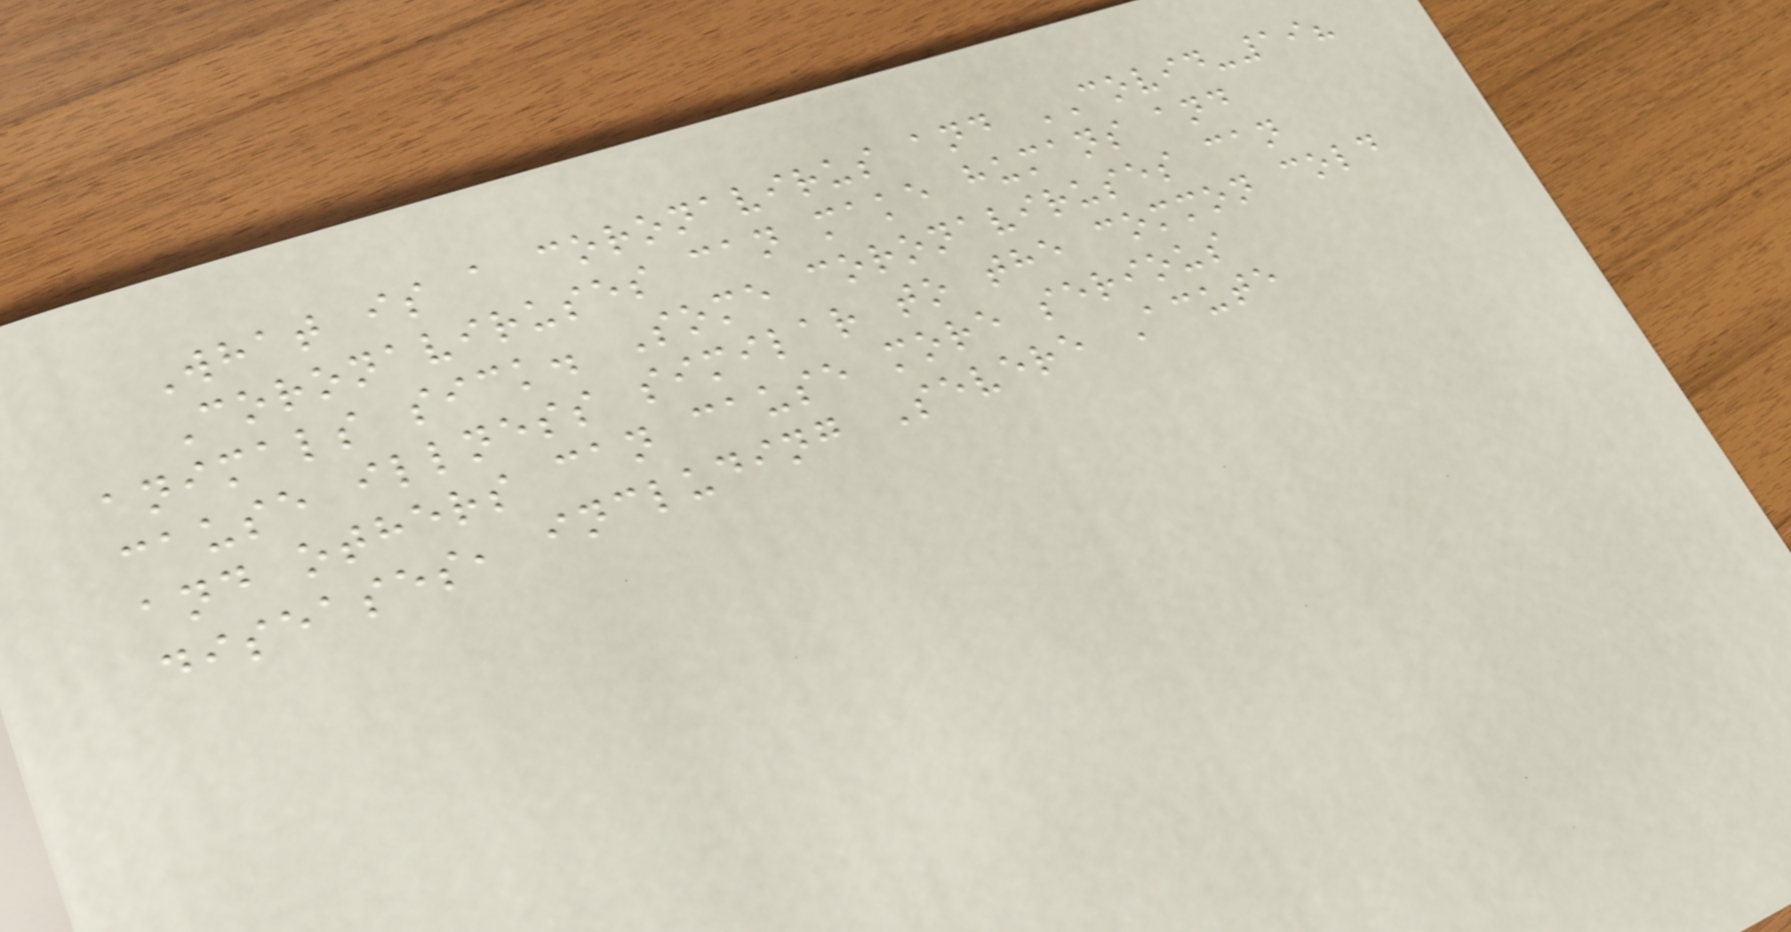What is a coronavirus and COVID-19?
Coronaviruses can make humans and
animals sick. Some coronaviruses can
cause illness similar to the common cold
and others can cause more serious
diseases, including Severe Acute
